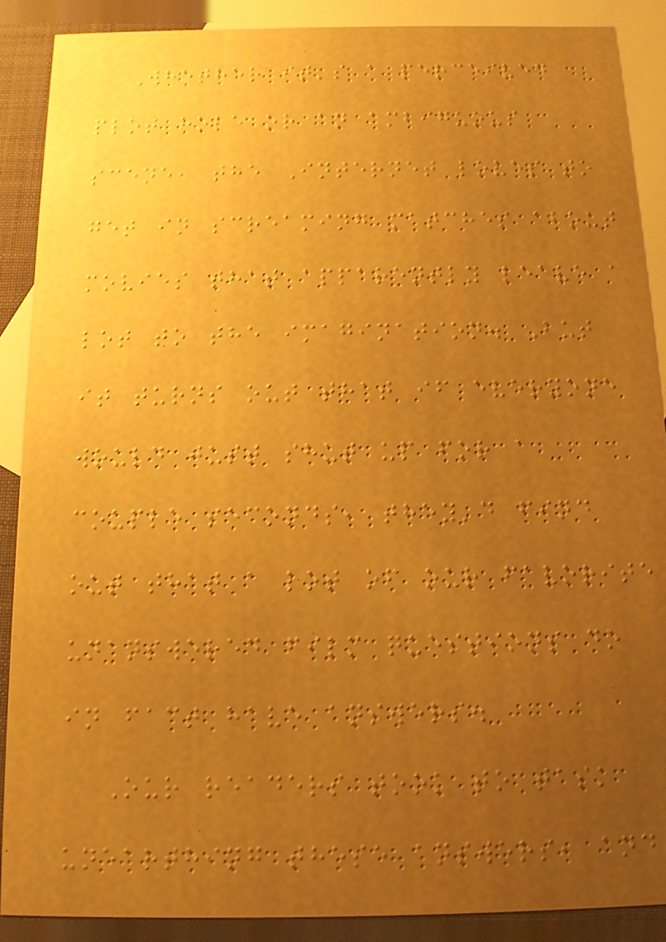Whether it's a perceived
plot hole or an ambiguous
scene, the Internet loves to
get in screaming matches about
movies that apparently leave a
lot to the imagination. But
it turns out that if everyone
would just shut up for a
couple seconds, they'd find
out that a lot of our favorite
unanswered film questions do
in fact have answers.
Our readers took to task
unearthing these answers, and
